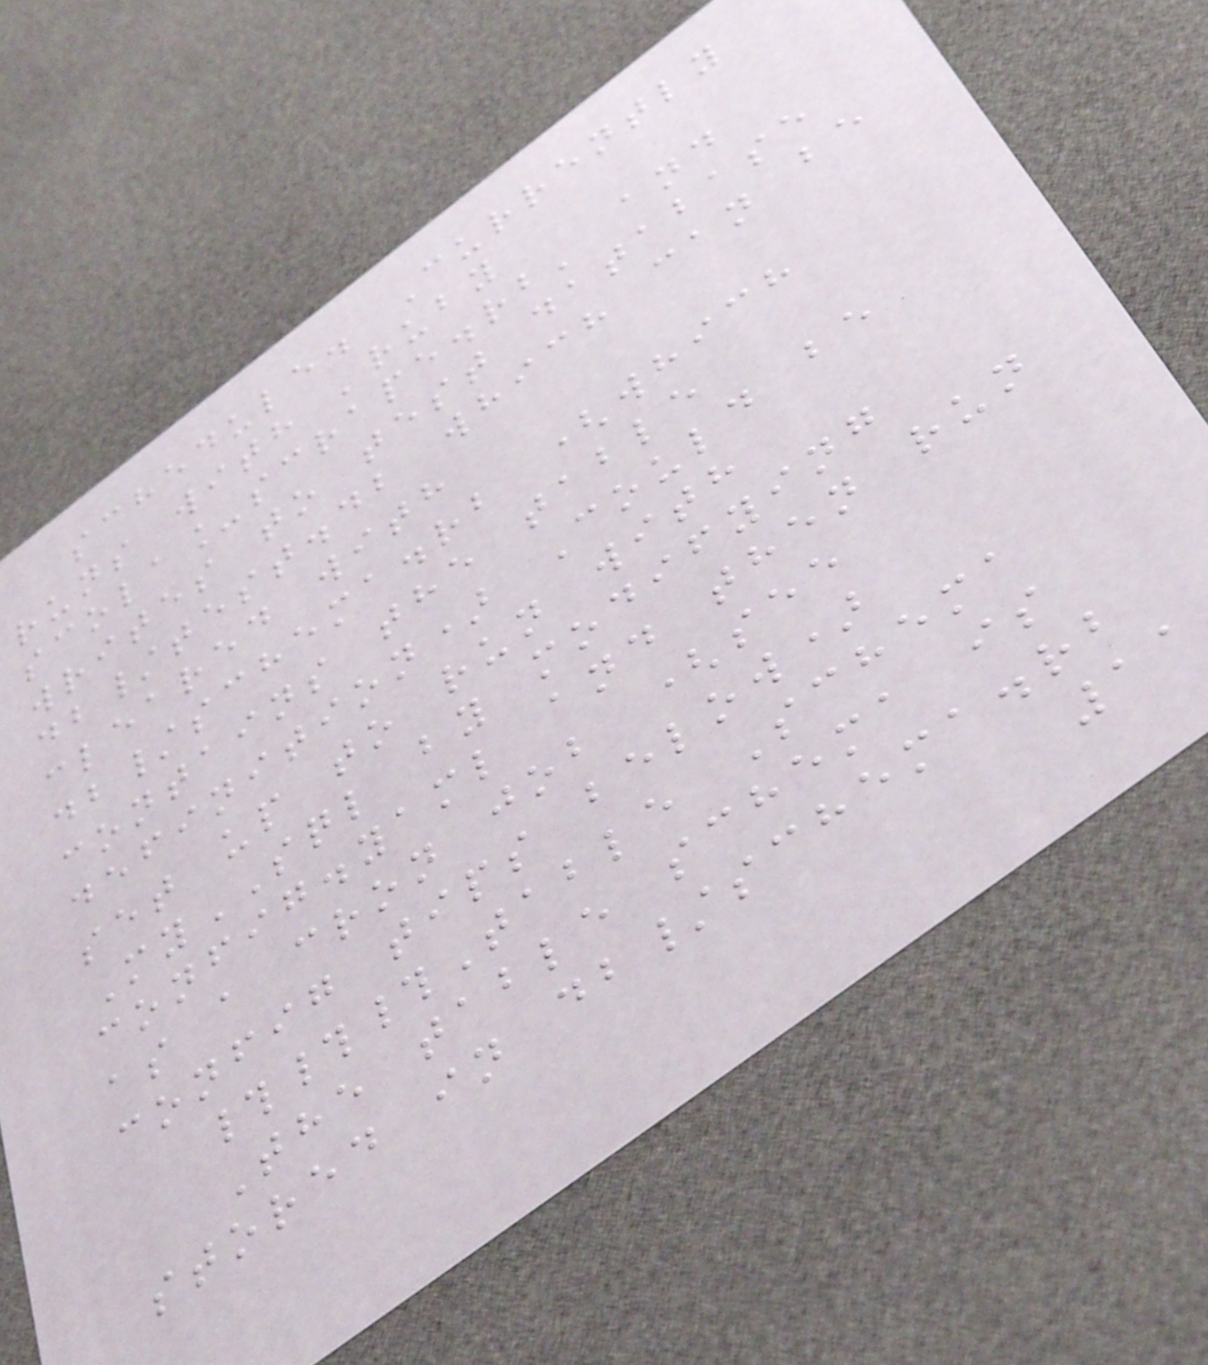schedule. Currently
runs with 'ruby
scola_scrape.rb' and
writes to test database
db/test.db which can be
cleared with
db/schema.rb (which
contains the table
definition) Could be
set up to run with
MySQL by modifying
config.yaml and then run
as a cron job (see
config tips below)
###Table Schema
The table schema is
stored in db/schema.rb
11
